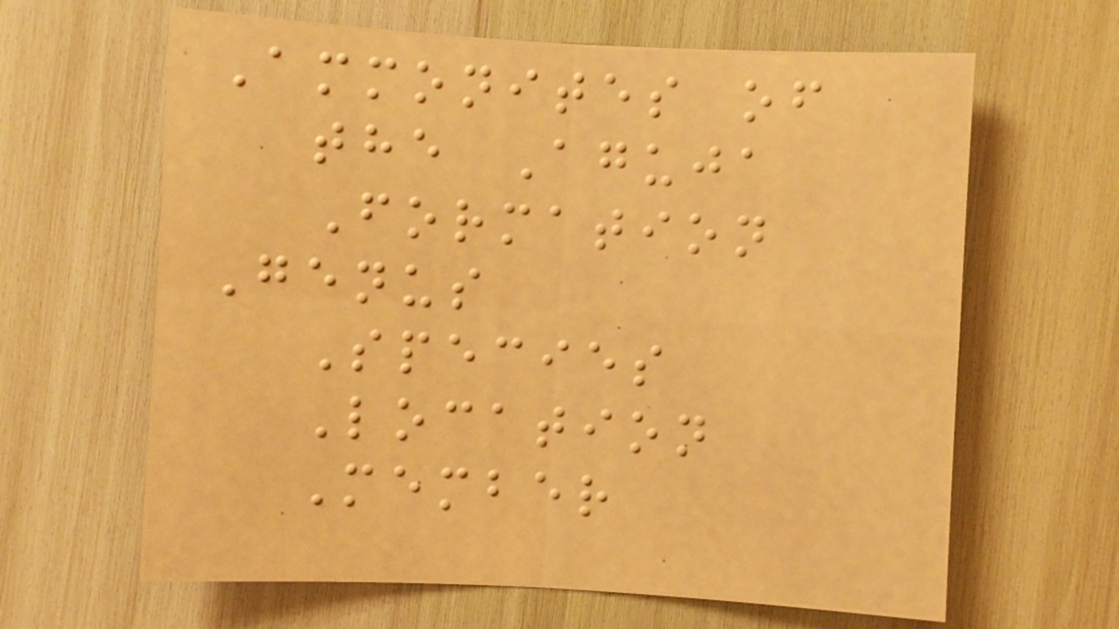Ammonites of
the Aguja
Formation
Genus
Species
Location
Member
